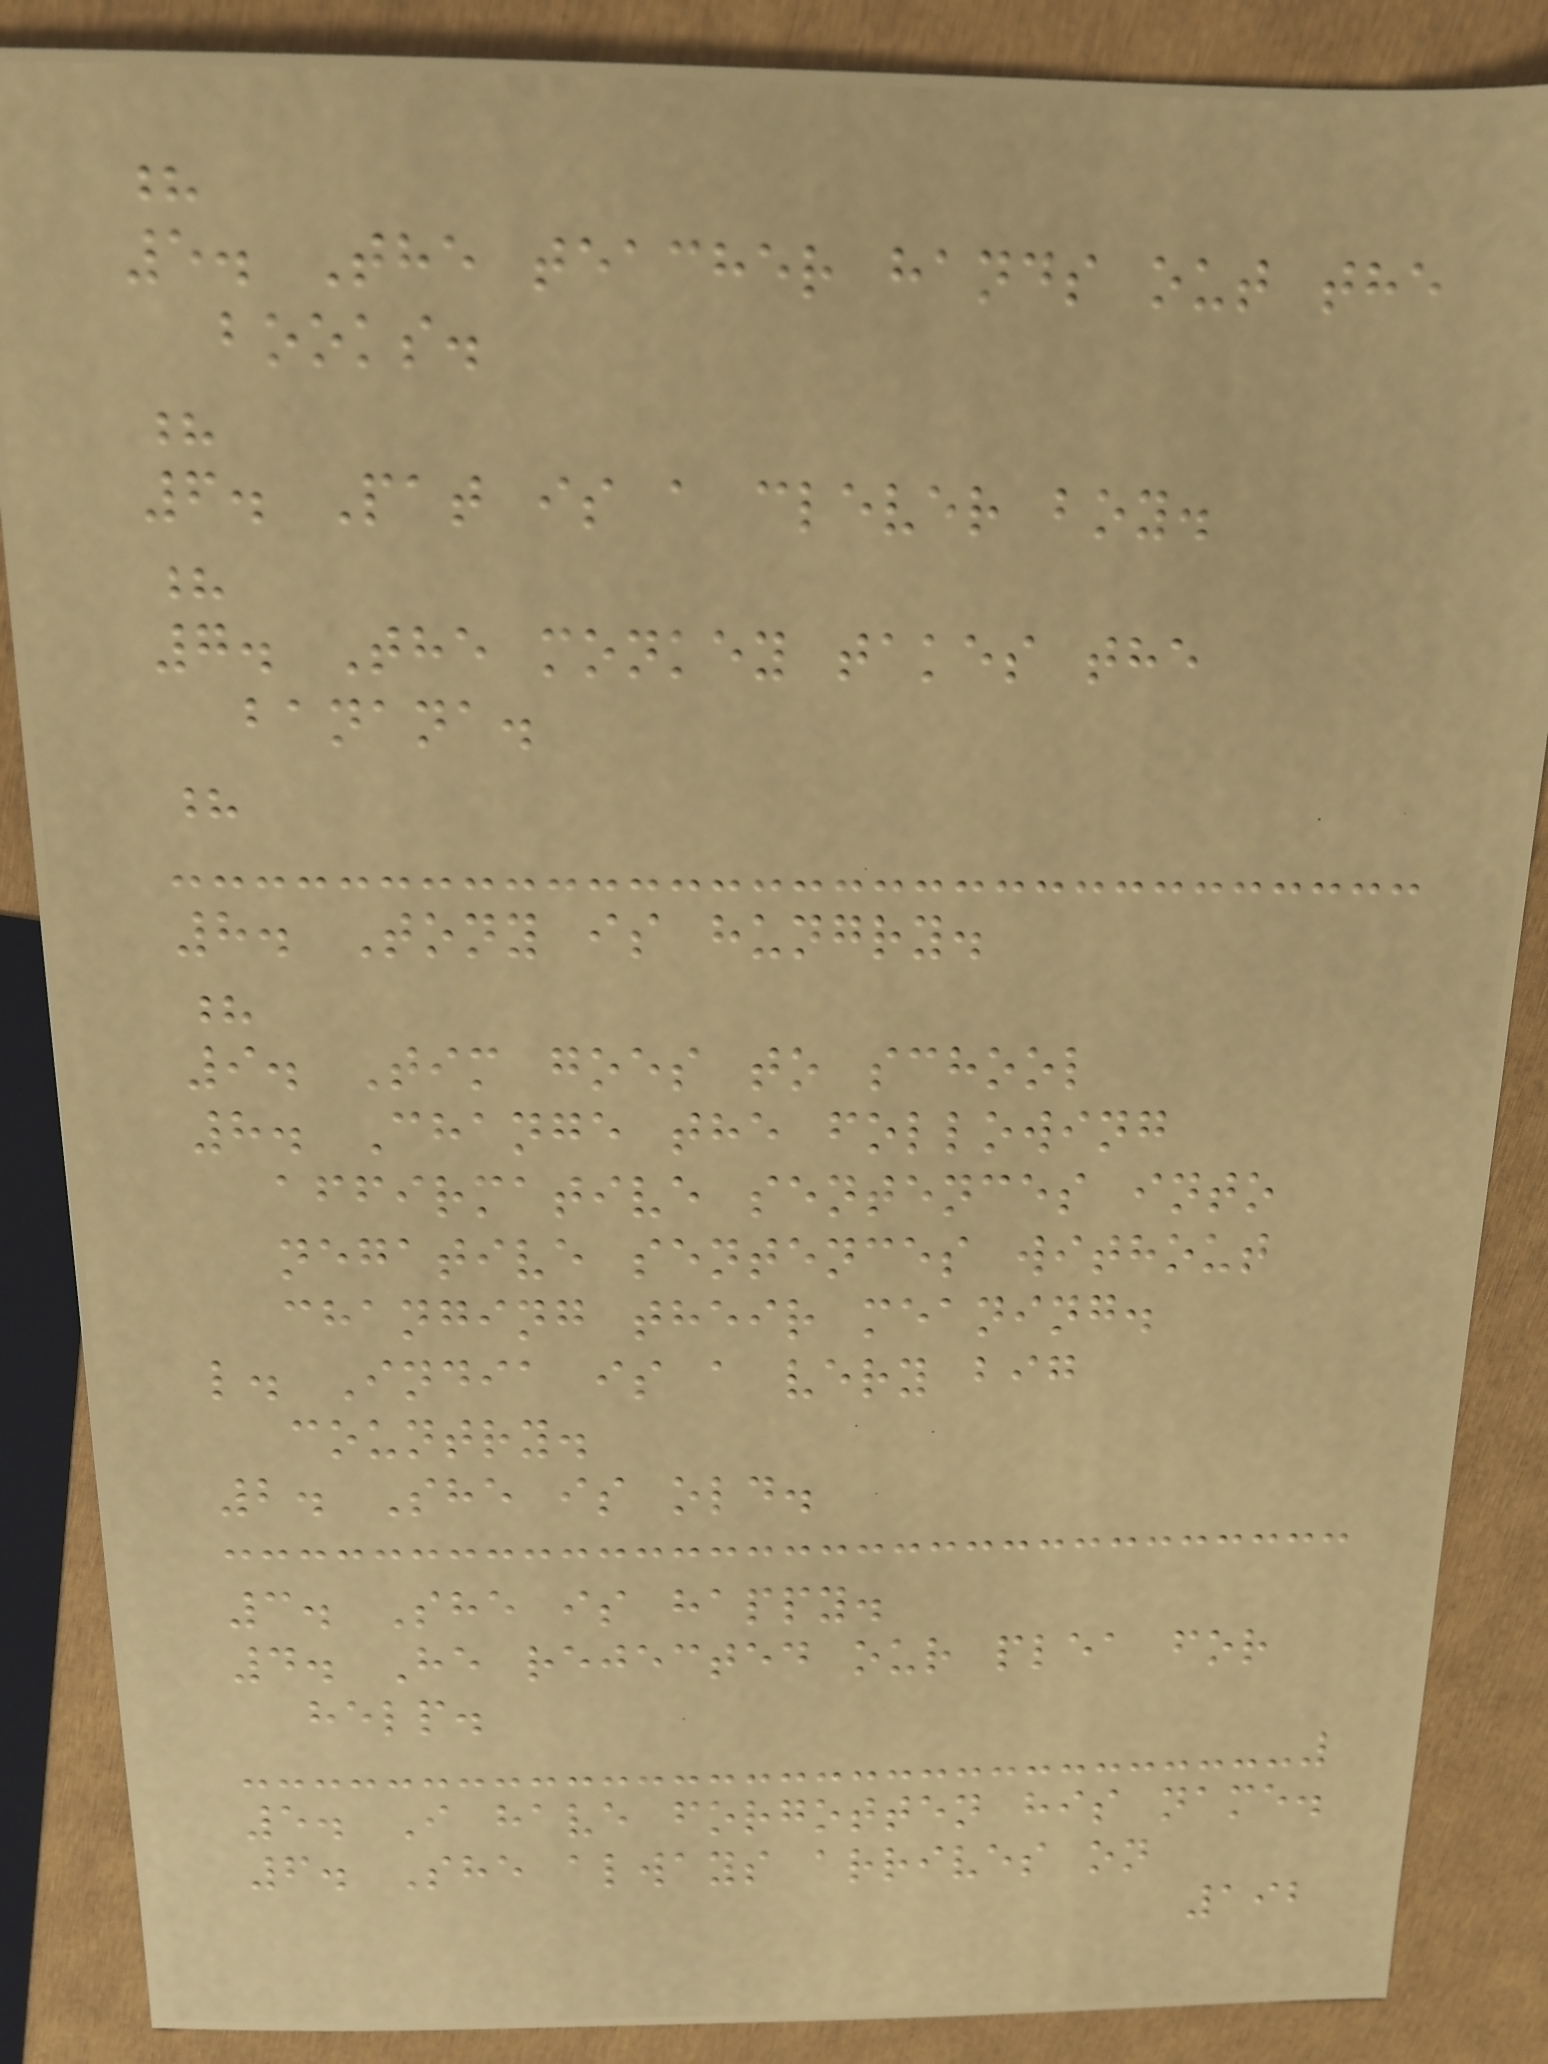?
5. The teacher hands out the
books.
?
6. Pat is a clever boy.
?
7. The monkey takes the
banana.
?
8. Tony is hungry.
?
9. Tim goes to school
8. Change the following
affirmative sentences into
negative sentences without
changing their meaning.
l. India is a very big
country.
2. She is old.
3. She is happy.
4. He rejected our plea for
help.
5. I have forgotten his name.
6. She always arrives on
192
